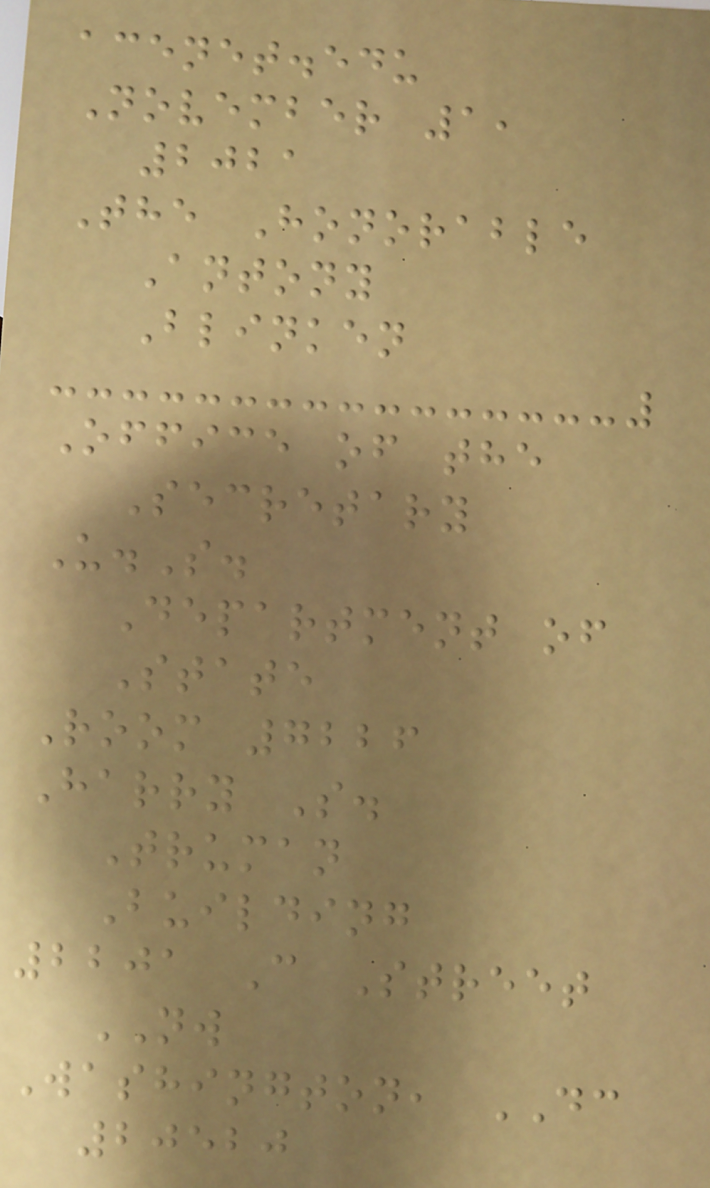acenet.edu
November 1,
2021
The Honorable
Antony
Blinken
Office of the
Secretary
U.S.
Department of
State
Room 7226
Harry S.
Truman
Building
2201 C Street
NW
Washington, DC
20520
